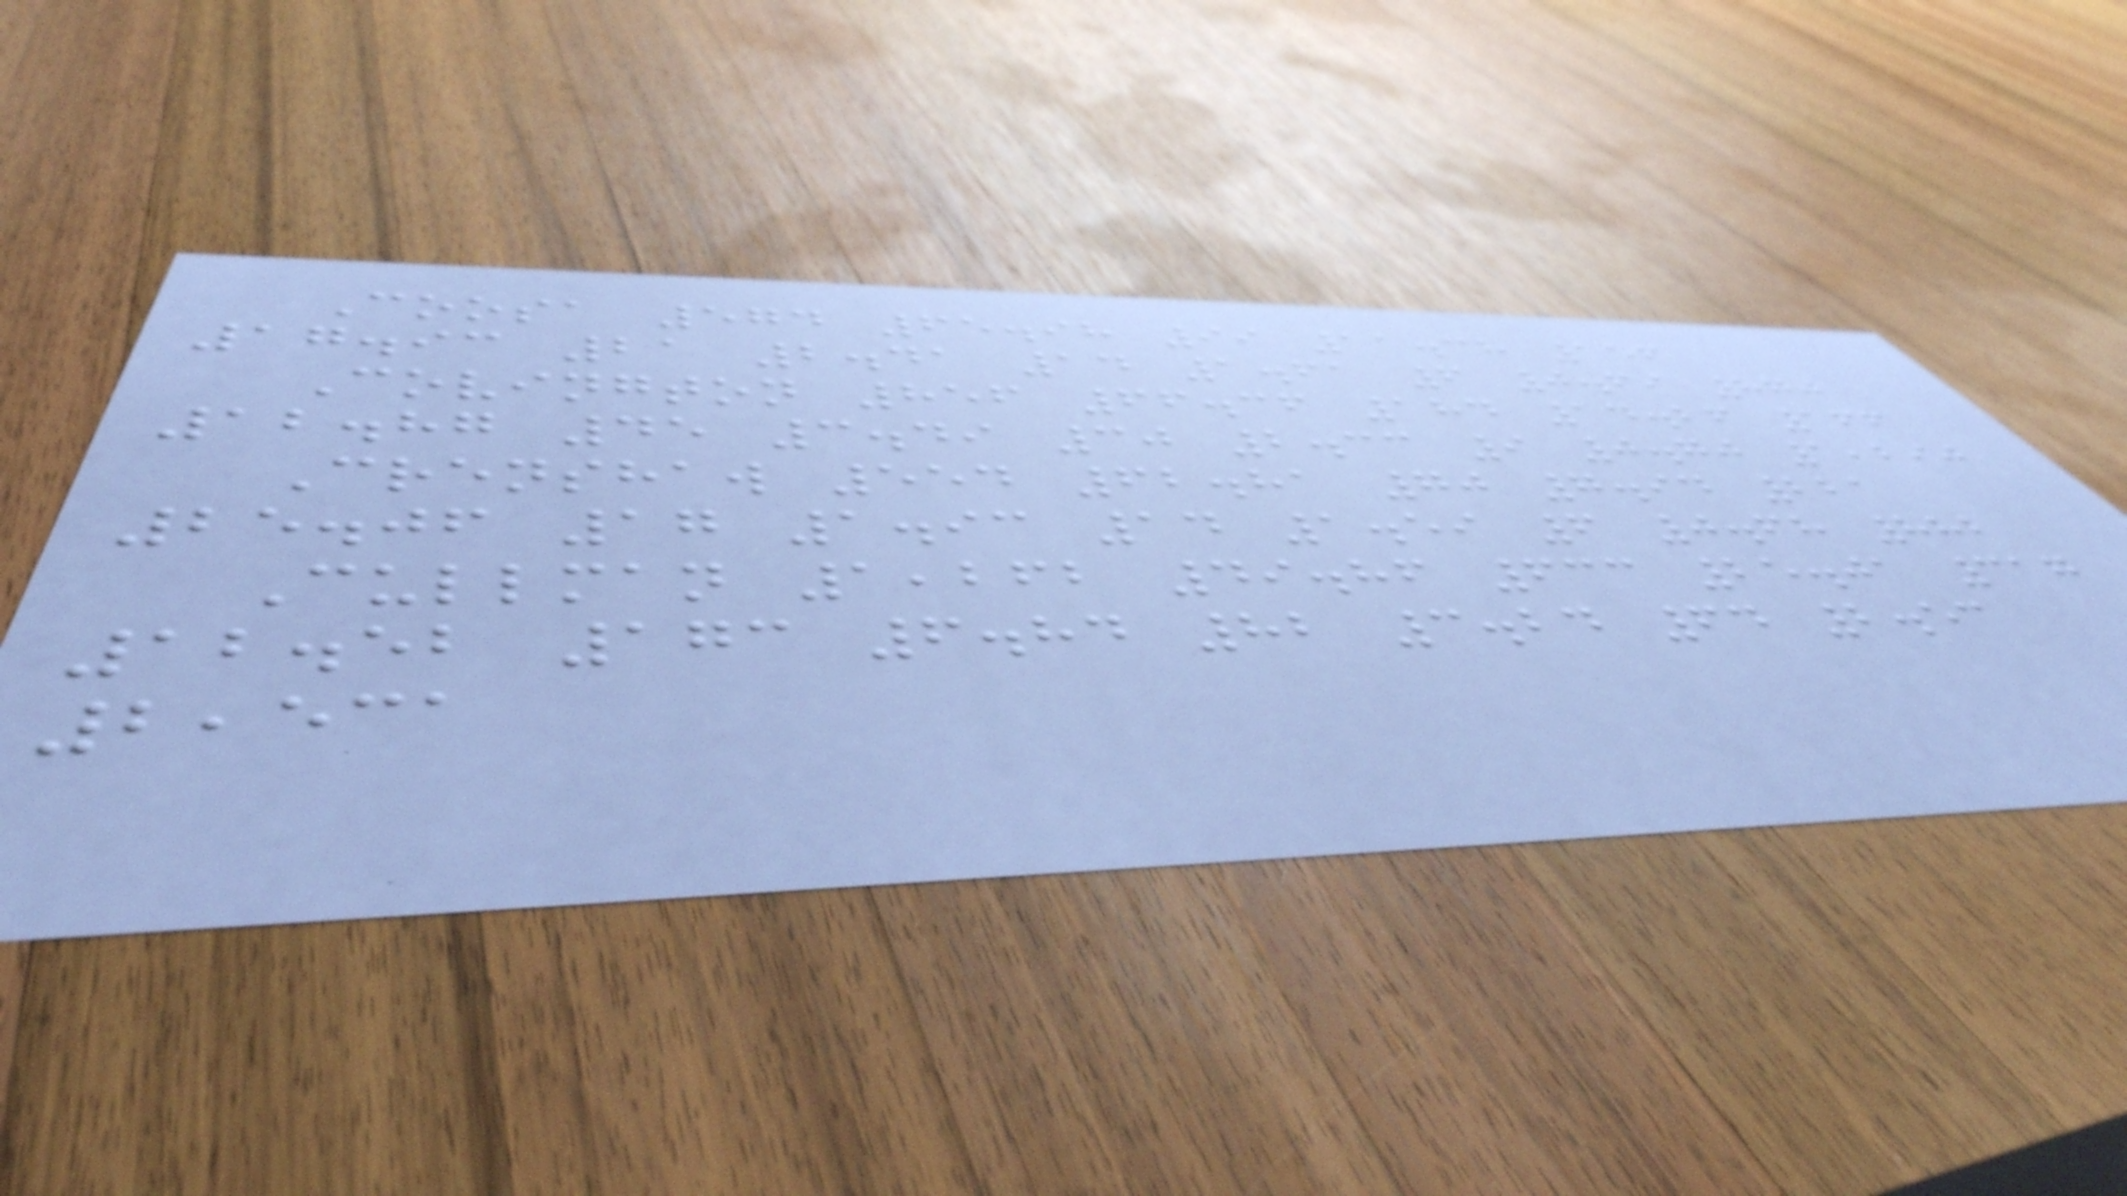Coosa 574 65.98 99 11.38 156
17.93 21 2.41 14 1.61 6 0.69 870
Covington 856 66.36 184 14.26 166
12.87 45 3.49 30 2.33 9 0.70 1,290
Crenshaw 554 62.81 70 7.94 221
25.06 17 1.93 14 1.59 6 0.68 882
Cullman 1,262 49.86 633 25.01 317
12.52 173 6.84 82 3.24 64 2.53
2,531
